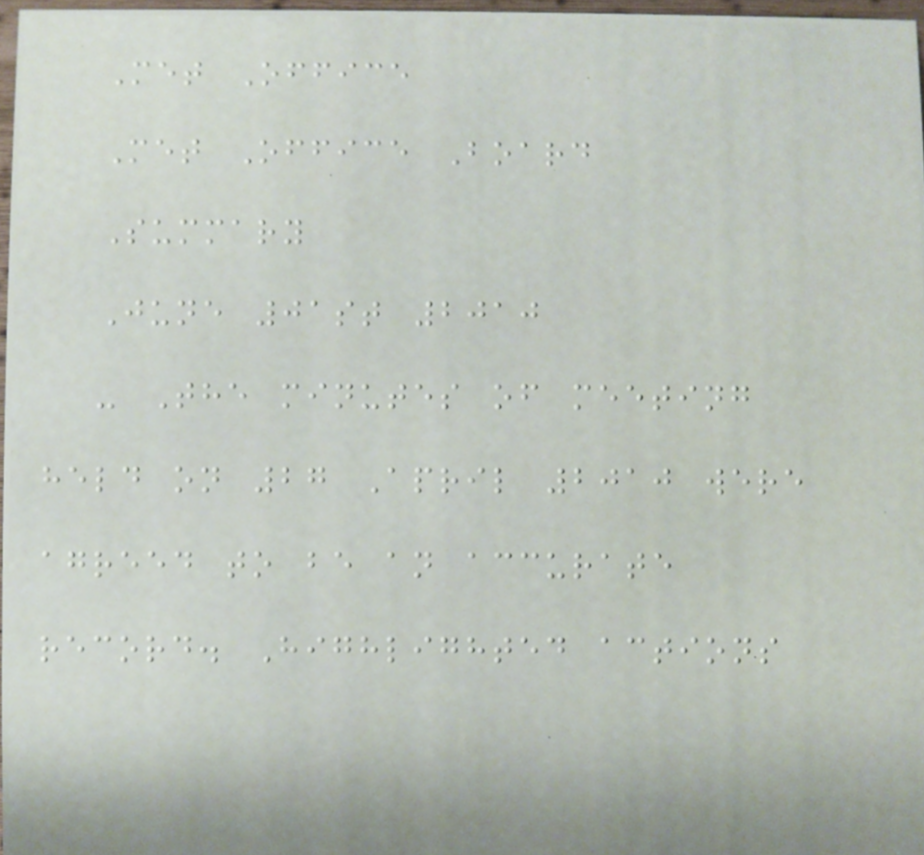Met Office
Met Office Board
Summary
June 01st 2010
- The minutes of meeting
held on 27 April 2010 were
agreed to be an accurate
record. Highlighted actions
